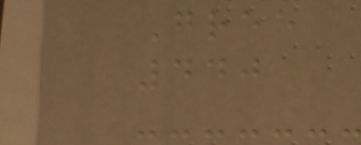Gree
440
